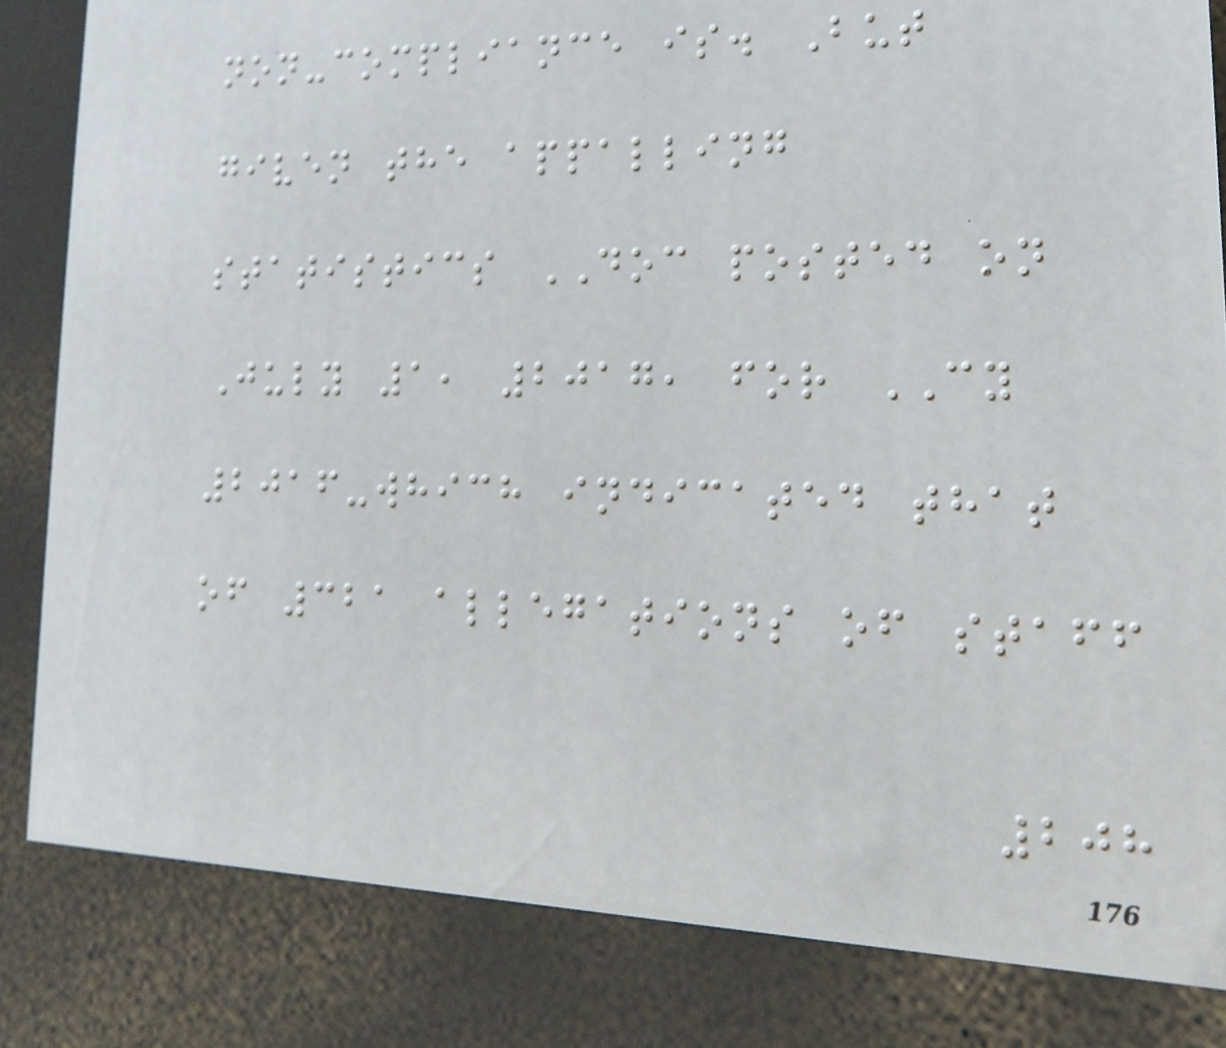non-compliance is. But
given the appalling
statistics DOC posted on
July 1, 2017, for CY
2016-which indicated that
of 321 allegations of staff
208
